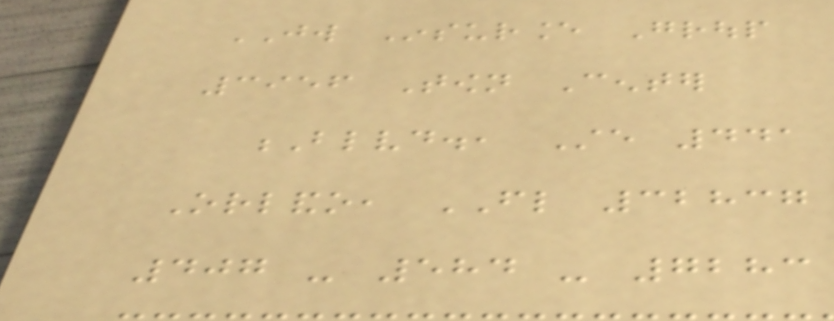JW Insurance Group
3956 Town Center
Blvd., Ste 441
Orlando, FL 32837
407 - 584 - 7283
